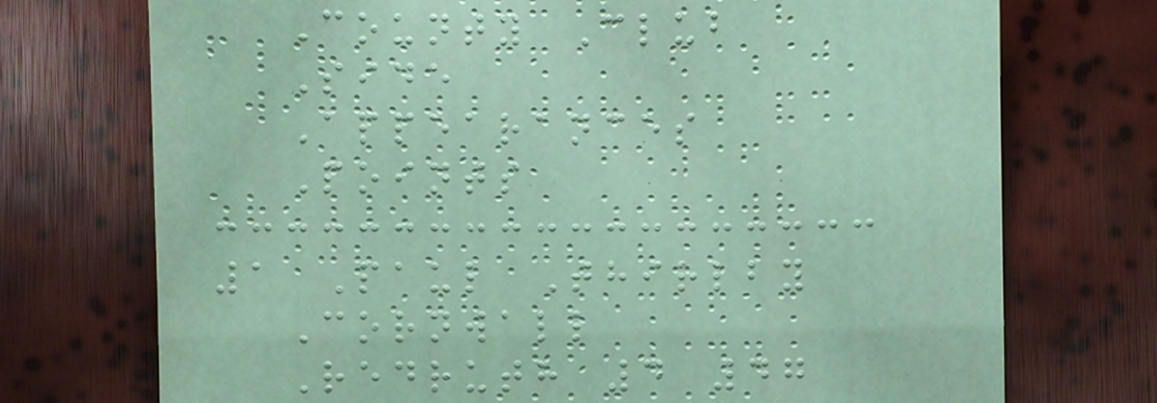County Club
Side
Appearances
Points
1 Paul Thirlby
Cornwall
Redruth 4 47
